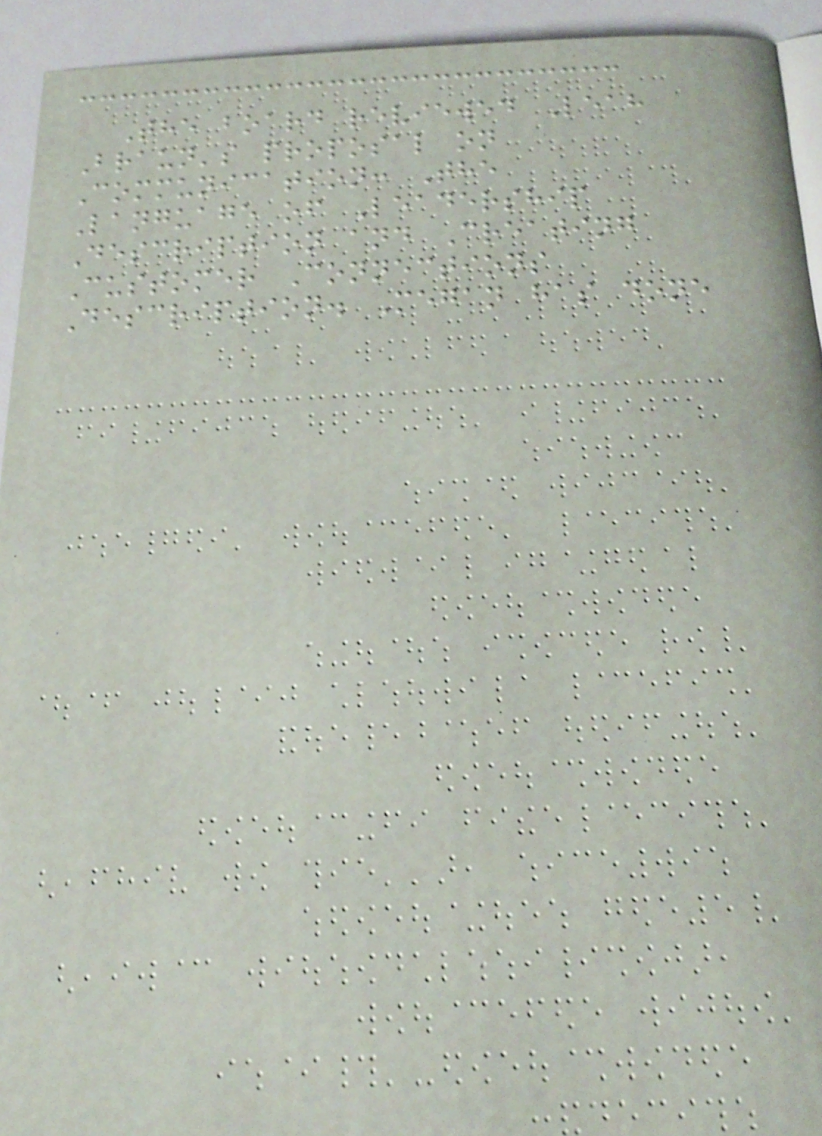The board reviewed Leah
Braun's proposal on
Communication: The
Language of Leadership
Description and Creating
Customer Connections
Description. Megan has done
